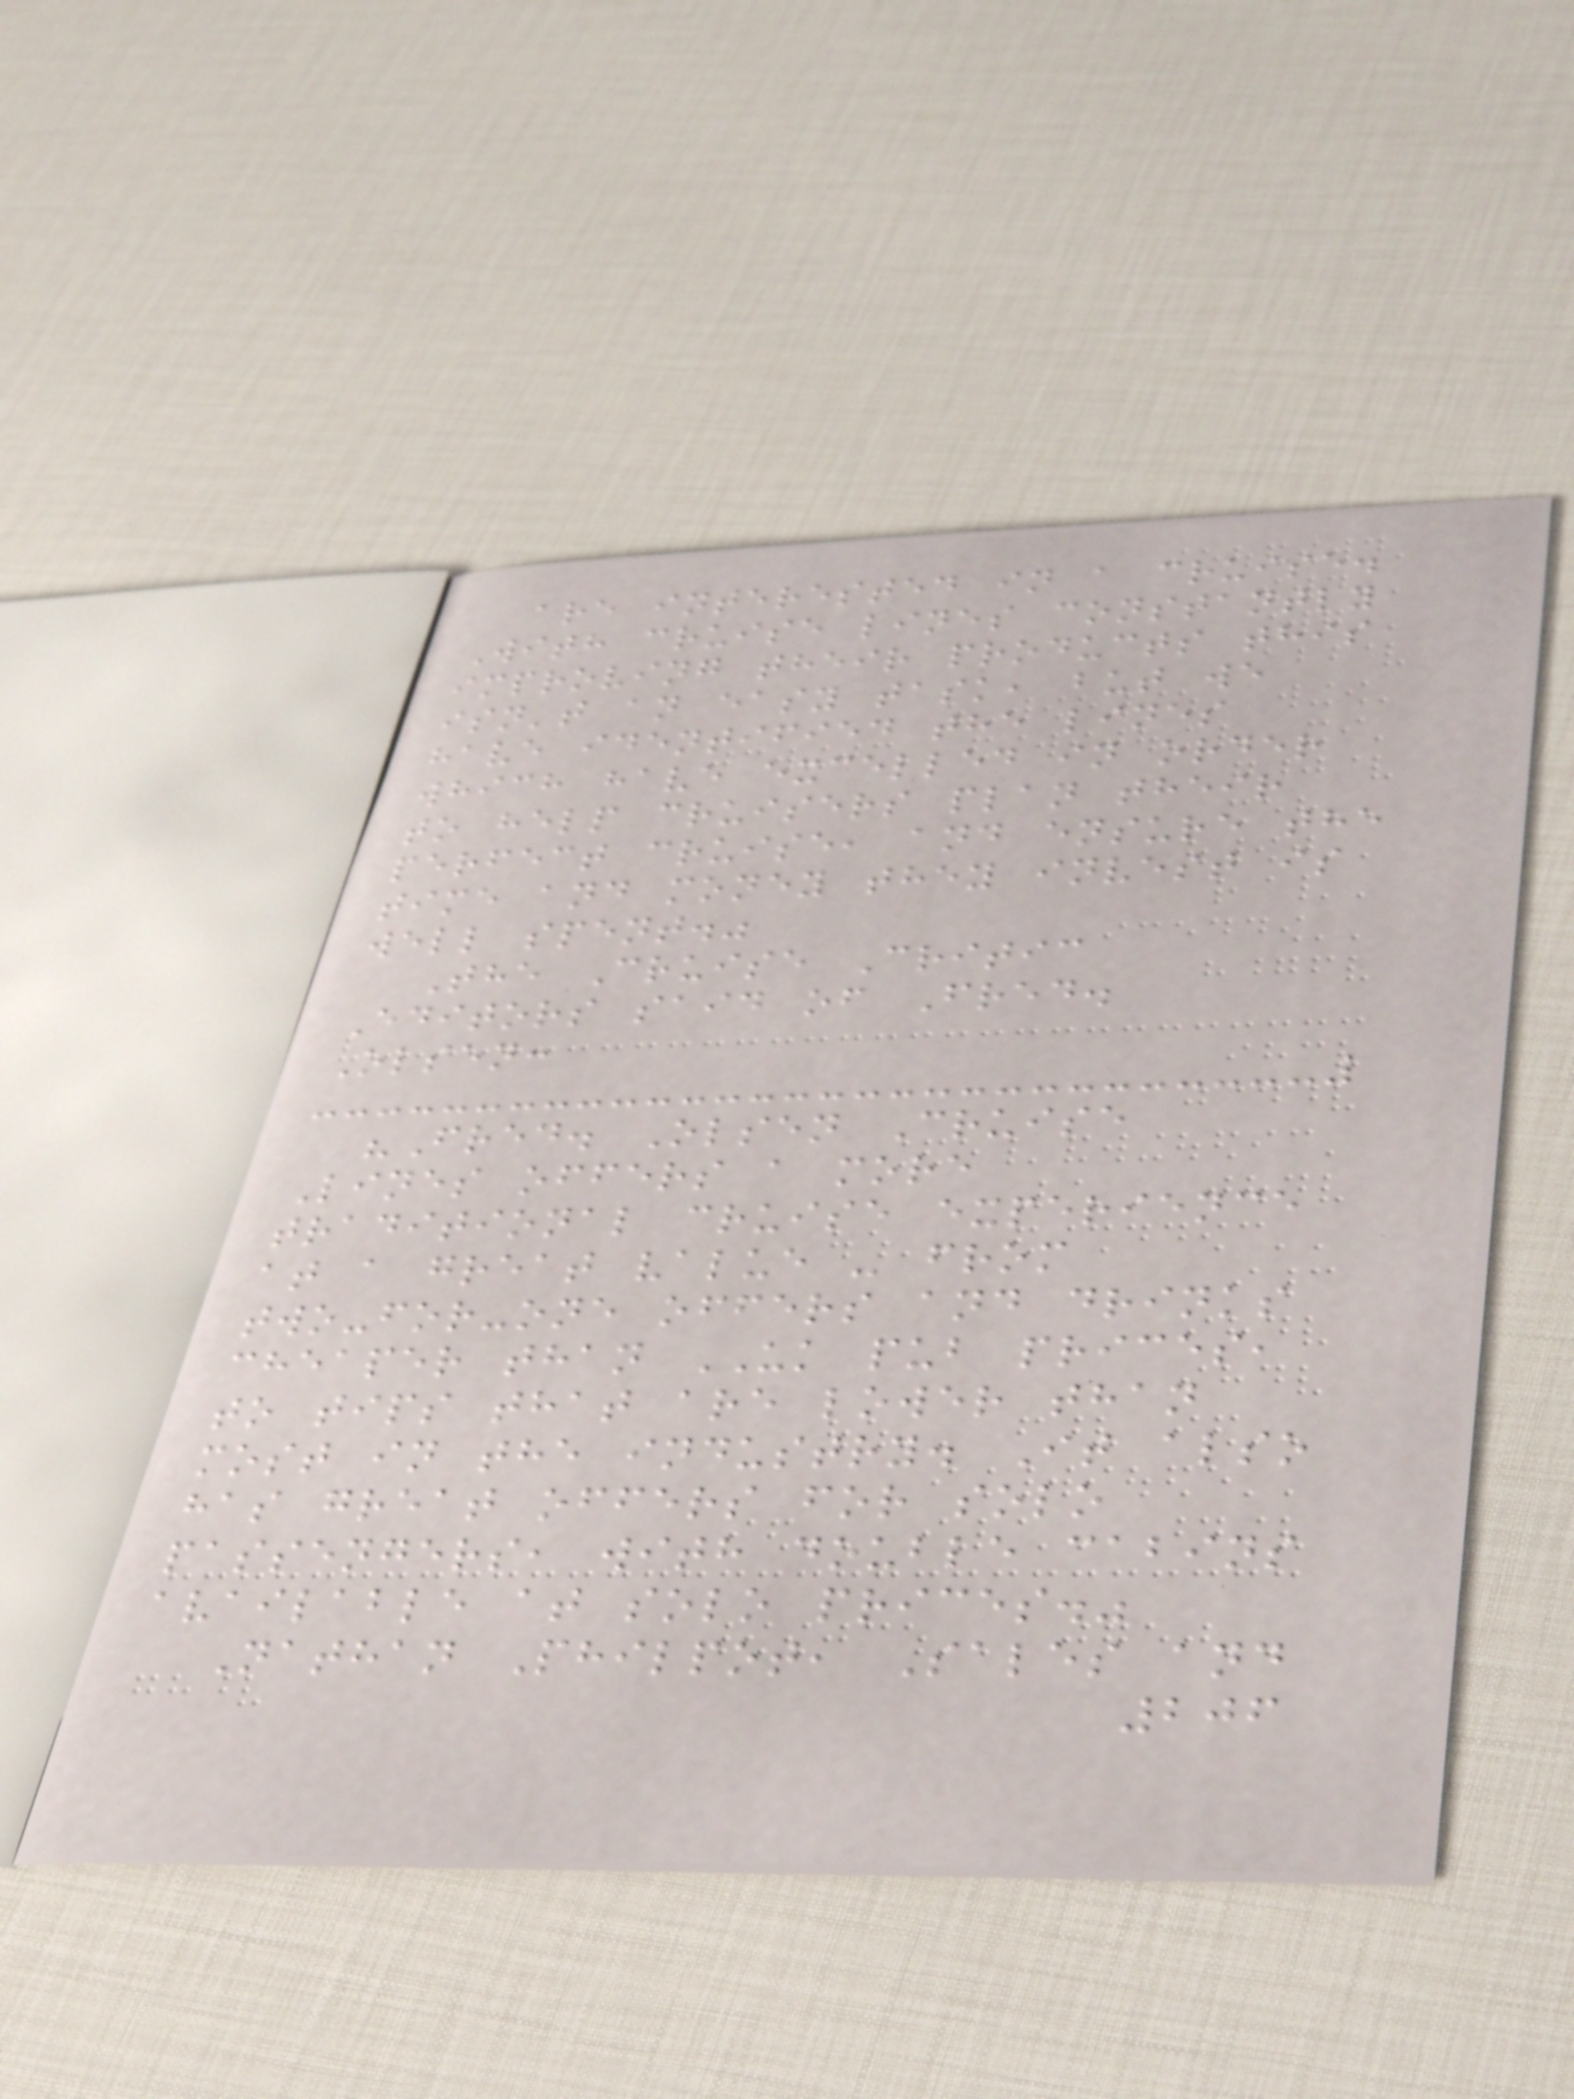are interested in a cruise.
With cruise lines constantly
improving their products this
isn't an easy task, but we
have identified the lines
which have excelled in order
to help cruisers plan their
perfect cruise, and ensure the
time and money they invest is
well spent."
The Cruise Critic
Editors said of Fred.
Olsen:
"Fred. Olsen Cruise
Lines offers a more
traditional cruise experience
at a great value - from
two-for-one offers and drinks
cheaper than UK pub prices,
to tips that are lower than
most in the industry. It also
has great offers for solo
passengers, with double cabins
available at solo prices."
Nathan Philpot, Sales and
206
